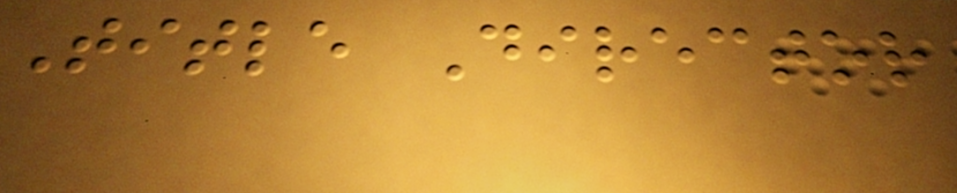Title Director
